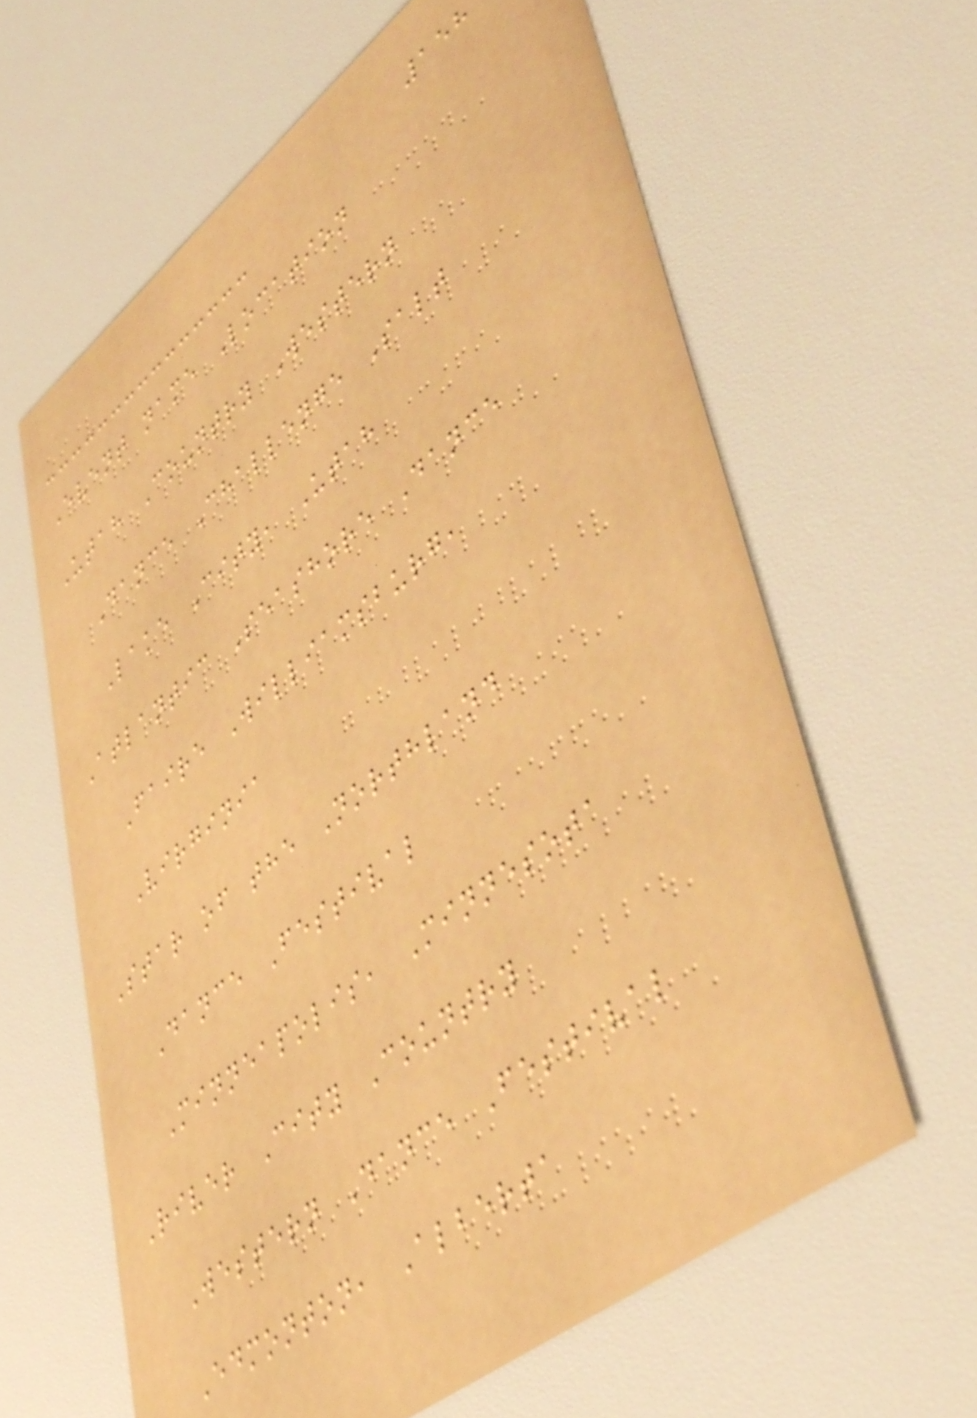158
Event name Location
Utah Country Western
Dance Challenge Salt
Lake City, Utah
Atlantic Seashore Dance
Faire Williamsburg,
Virginia
Star of the Northland
Dance Festival
Minneapolis, Minnesota
River City Country
Western Dance Festival
Edmonton, Alberta
